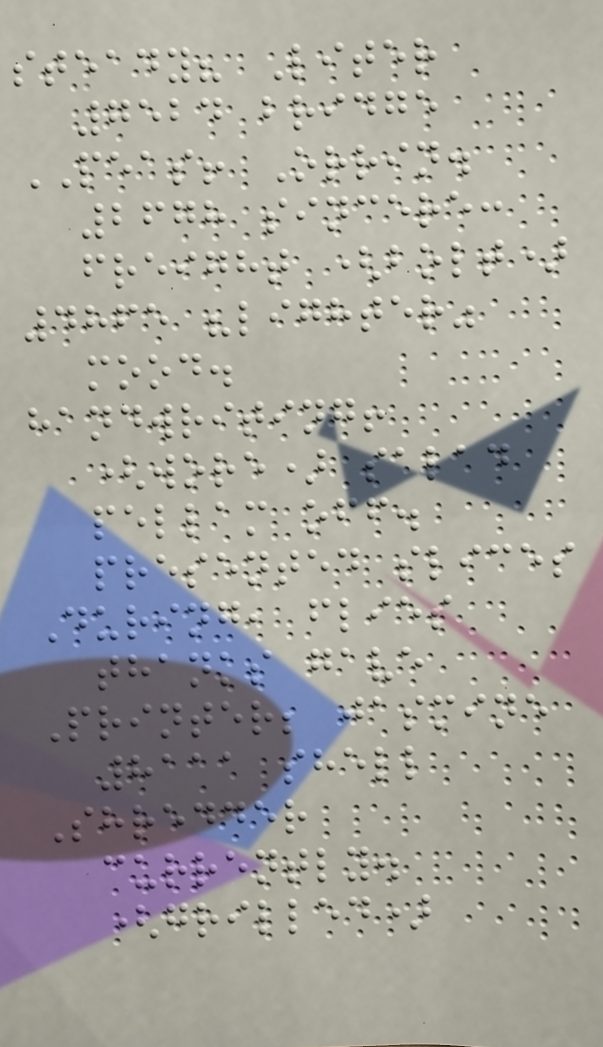steady? Liter
7524 bridge
PEAS! Orrin.
2678 sincere:
freight (bolt)
4865 "lighter"
mood.
handwriting!
(wore) salad
pellam off.
presented slices
During, flies
thanks gave
Printer; jasmine
8111 shell
Shredder
currently.
(grilled)
